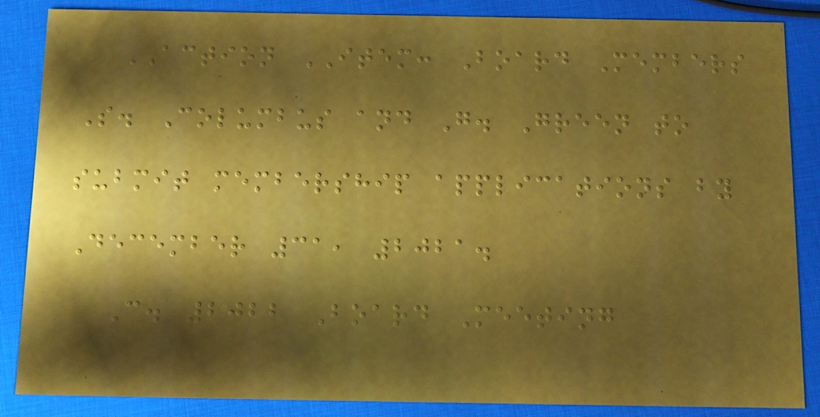ACTION ITEM: Board Members
S. Columbus and G. Green to
submit membership applications by
December 31, 2021.
C. 2022 Board Meeting
